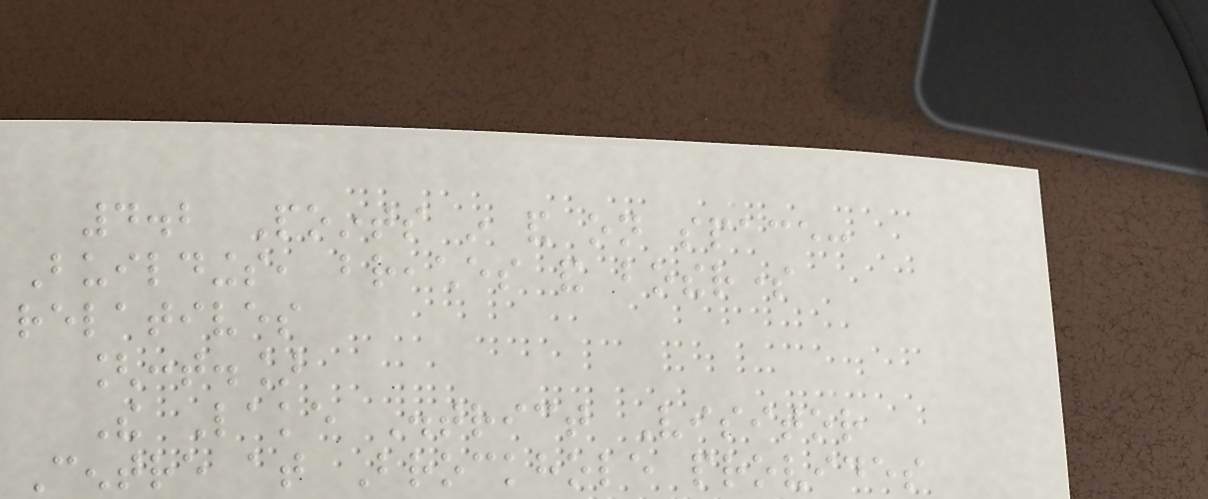4.2 Points in and on space:
Buildings, breaches and bothersome
relatives
[cont.]
The Lake District Visitor
Centre at Brockhole provides
